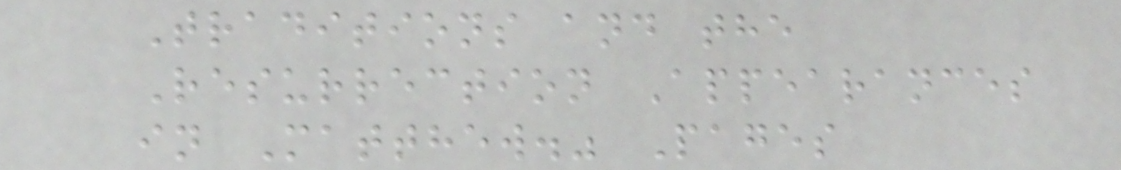Traditions and the
Resurrection Appearances
in Matthew." Pages
